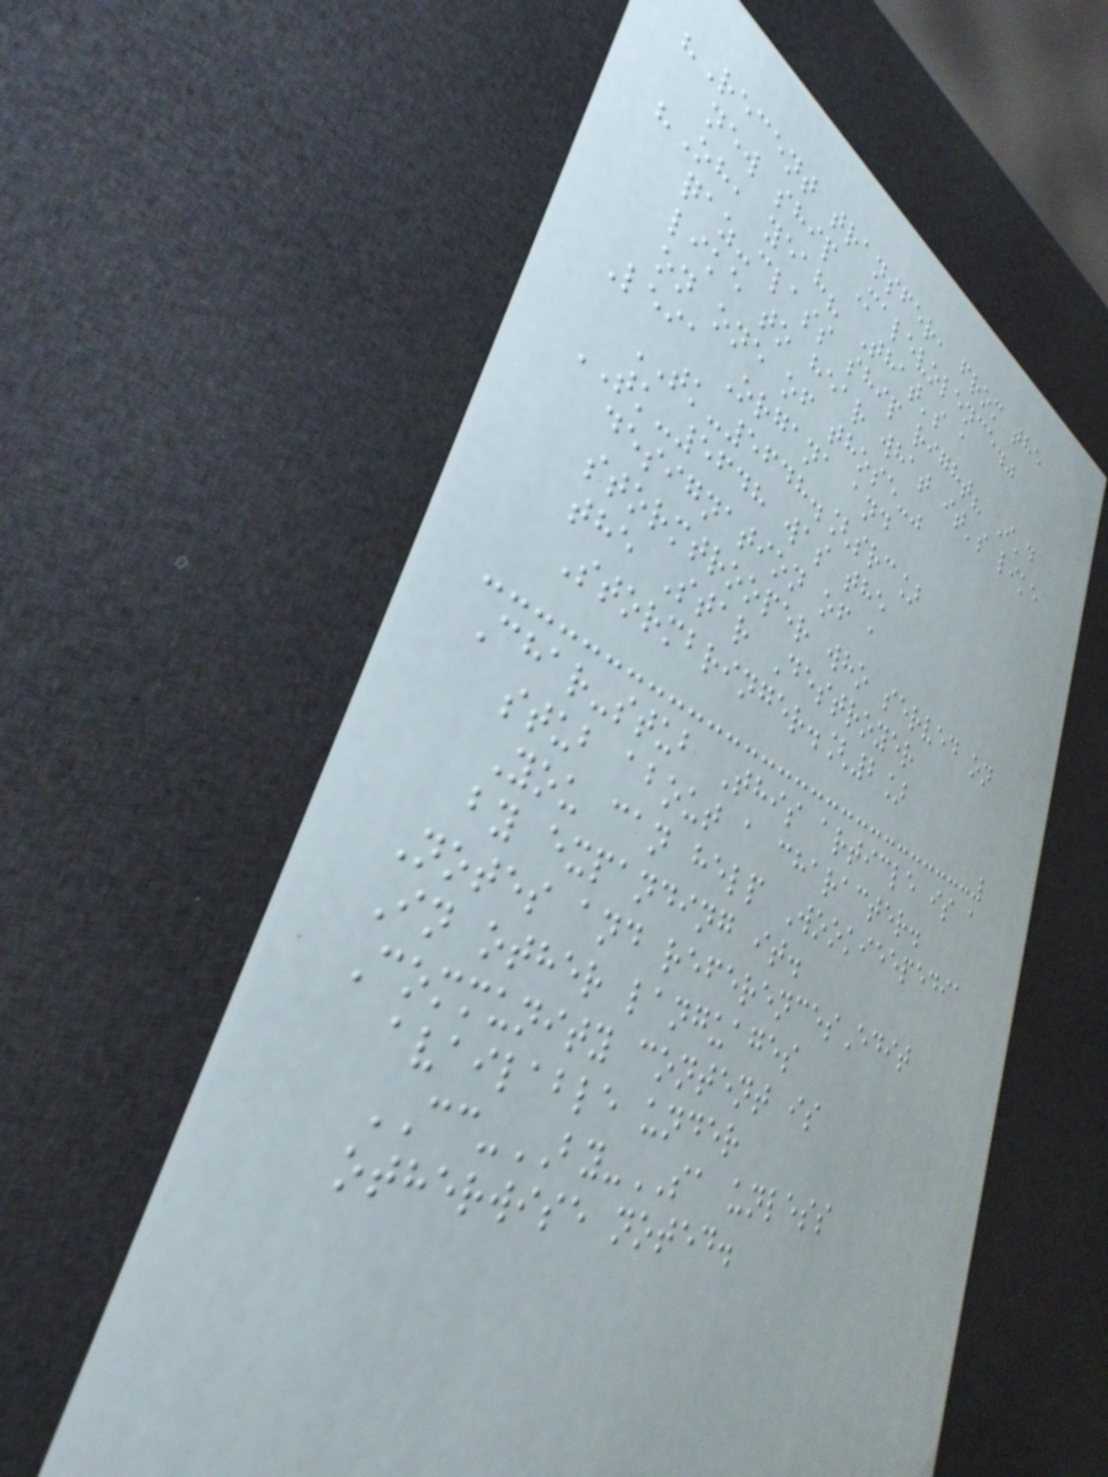"Recent transfer, from the
new ship Malevolence."
"Oh, yeah? That's a
qaz-class ship right? I'd
like to hear what it's like
on one of those-"
Leia Organa and
TK-5648.[src]
TK-5648 was the
designation of a
stormtrooper who served on
the Star Destroyer
Stormbringer.[2]
Char-stub This article is a
stub about a character.
You can help Wookieepedia
by expanding it.
Notes and referencesEdit
In other languages
Community content is
available under
CC-BY-SA unless
otherwise noted.
